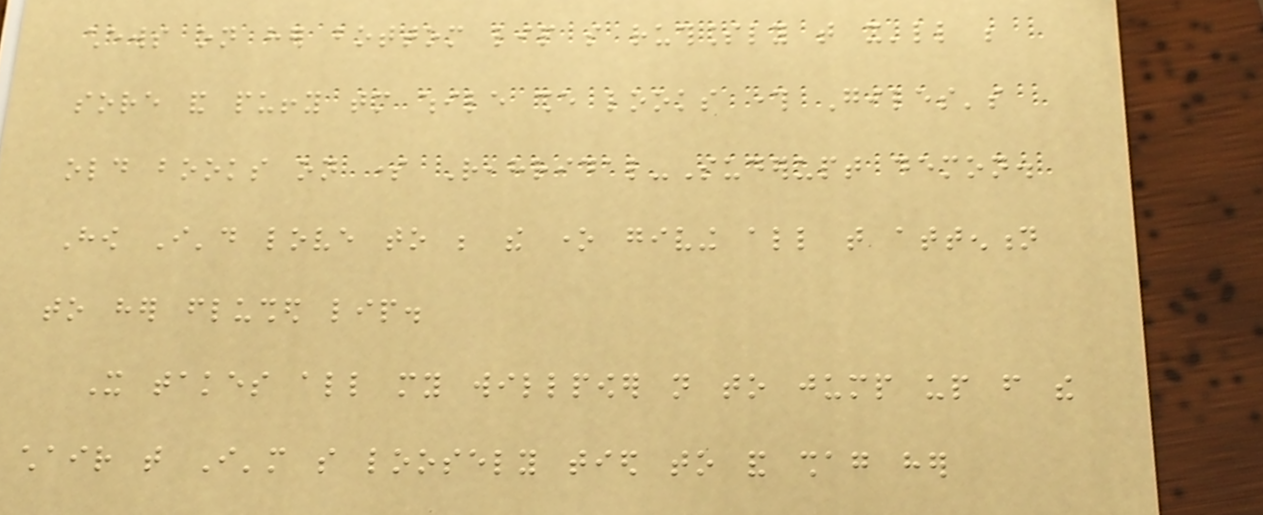chews on her bottom lip so ruthlessly that it'll be
sore and puffy tomorrow while she looks through Giles's
old books on some Reahridal-Suderupt demon.
How I'd love to be the one giving all that attention
to her flushed lip.
It takes all my willpower not to jump up from the
chair that I'm so loosely tied to and shag her
